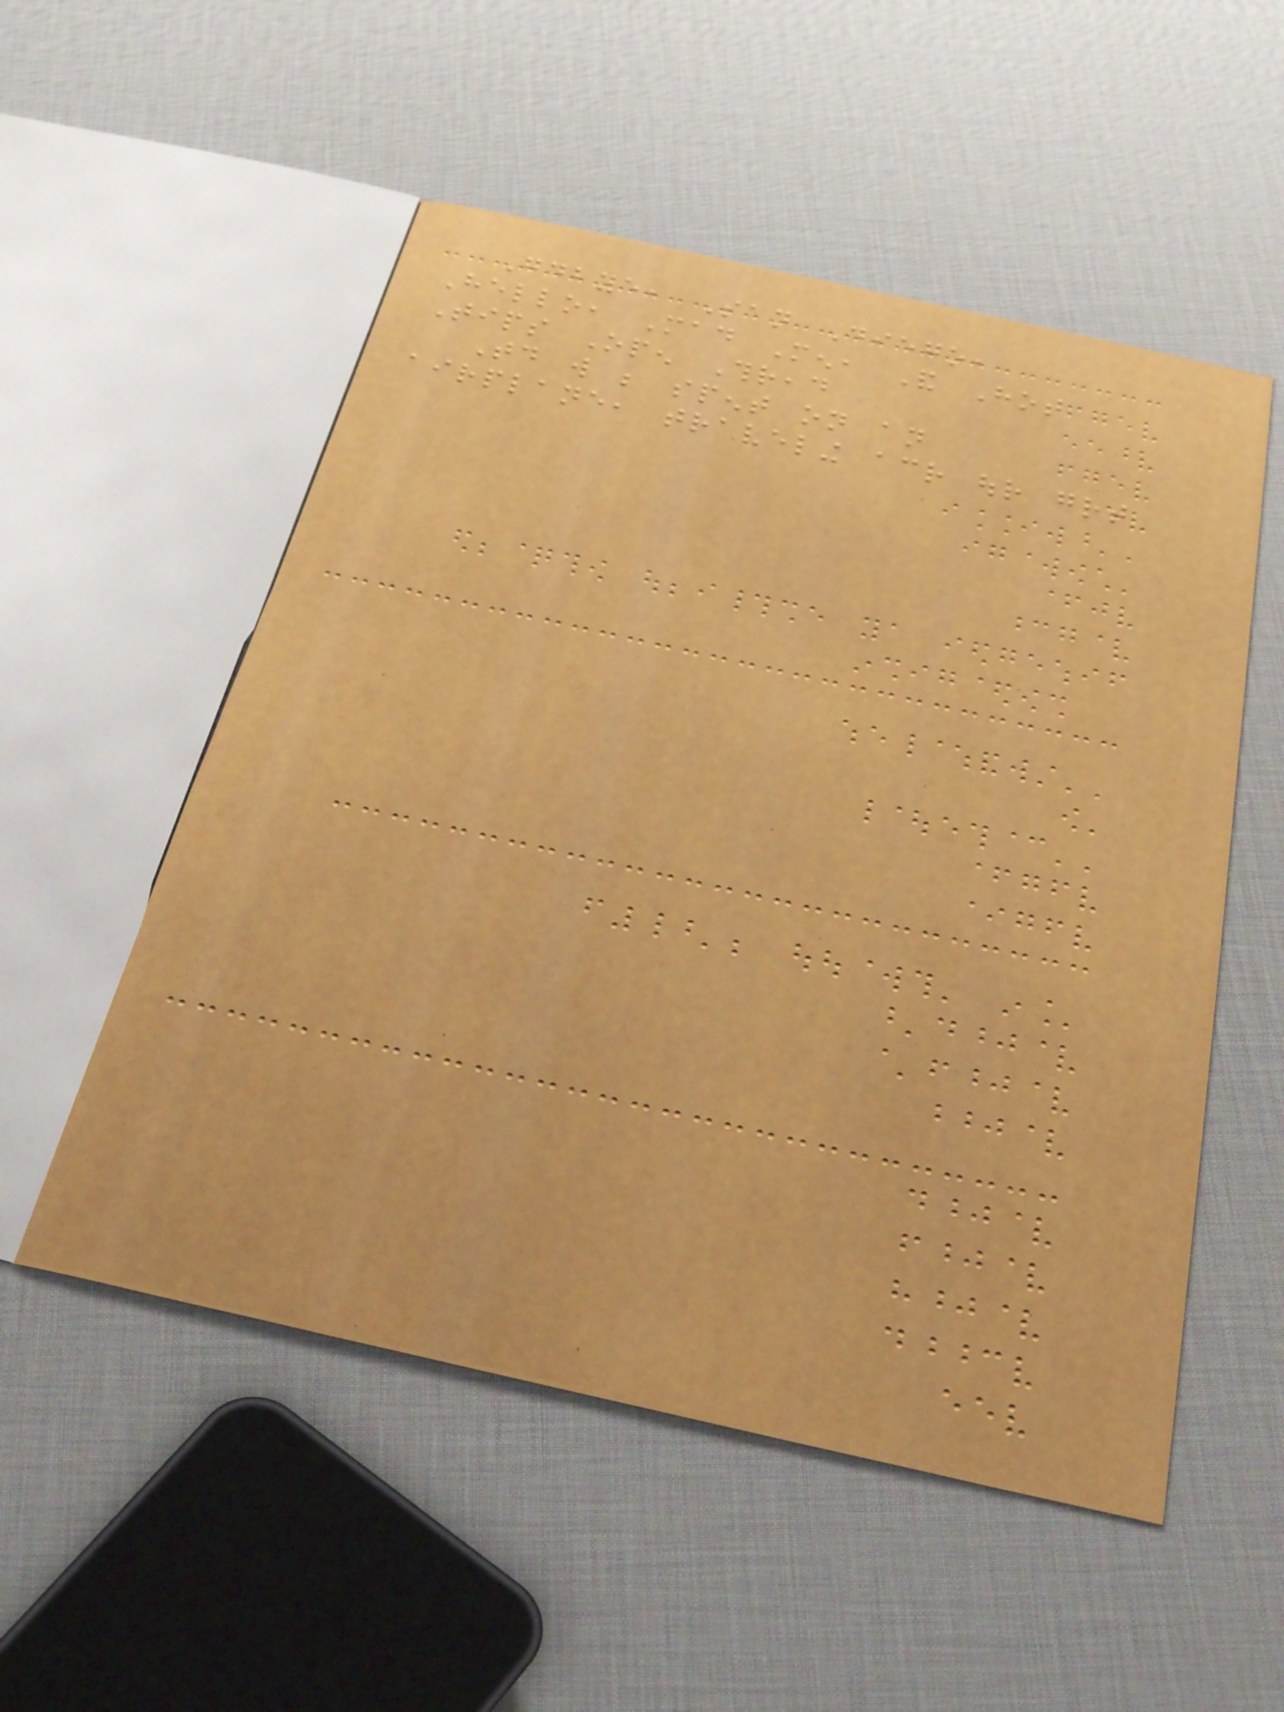Goodbye, San Diego,
Hello, Mad Men, And Hot
Tips Open Thread
Today will be spent on an
airplane, traveling across our great
